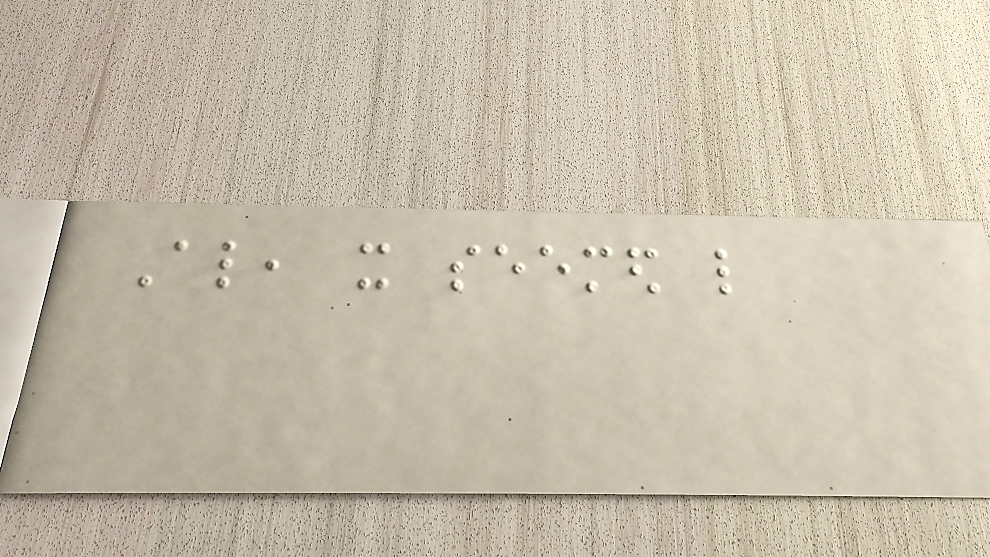Also, it seemed like
